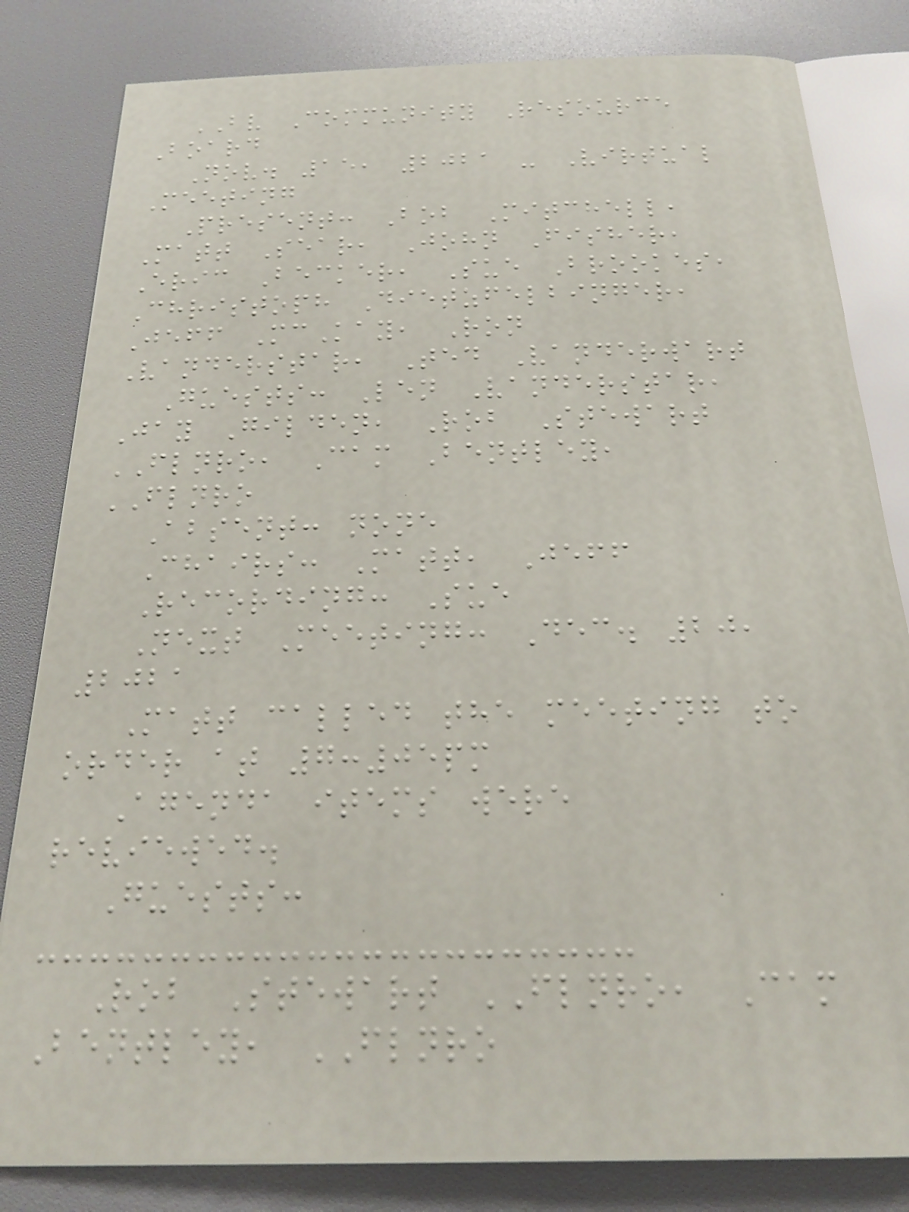BV Community Resource
Board
Nov. 15, 2021 - Virtual
Meeting
Present: Bob Mitchell,
Matt Sear, John Fisher,
Eric Becker, Sue Brookes,
Christoph Dietzfelbinger,
Jeff McKay, Ron
Vanderstar, Ted Vanderwart
Guests: Len Vanderstar,
Jay Gilden, Rob Stewart
FLNRO, Cam Bentley,
FLNRO
Absent: none
Chairs: Matt, Jeff
Recording: Sue
Next Meeting: Dec. 20,
2021
Matt called the meeting to
order at 7:05pm
Agenda items were
reviewed.
Guests:
Rob Stewart FLNRO, Cam
Bentley, FLNRO
